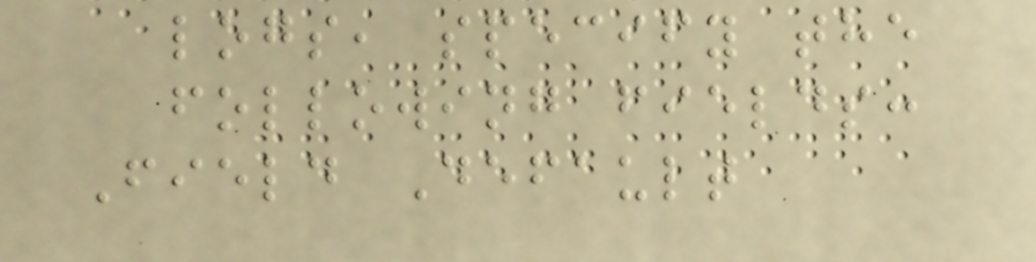logs, specify the
following fields:
Field Default
